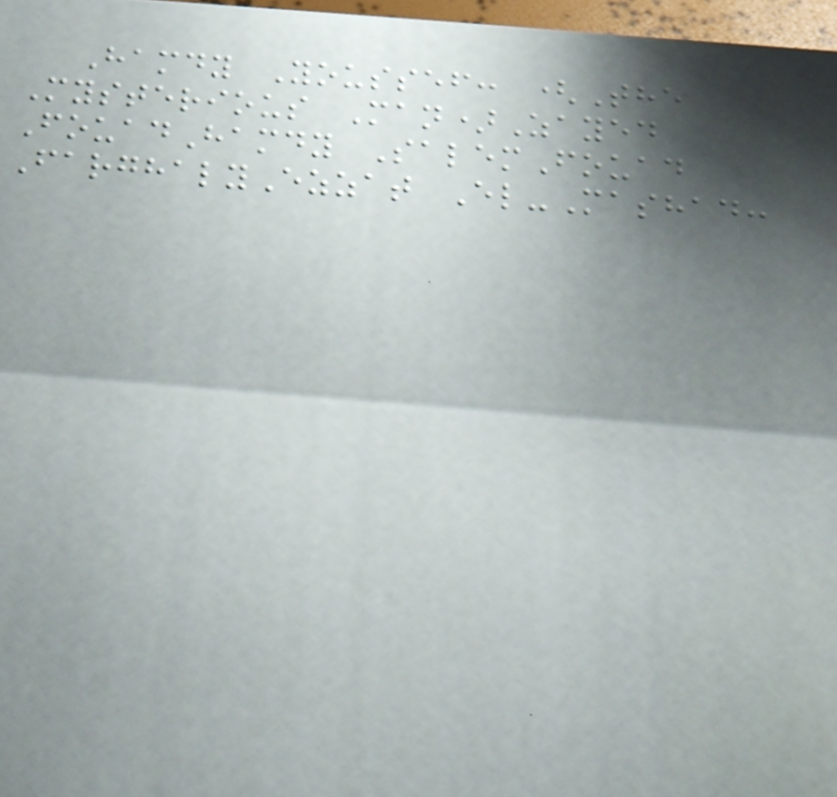Hamdy Youssef: (The
Mysterious Man)Zayed
FouadHamdy SalemFouad
FarghalyEzzat El-Mashad:
